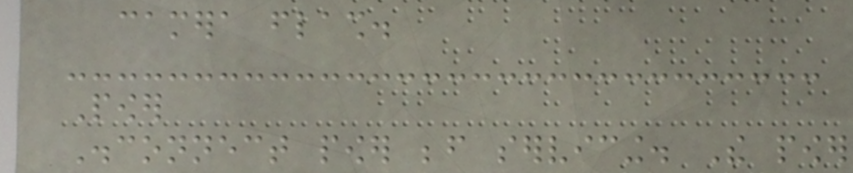camera flash.
Power
Disconnect power before servicing. The power
